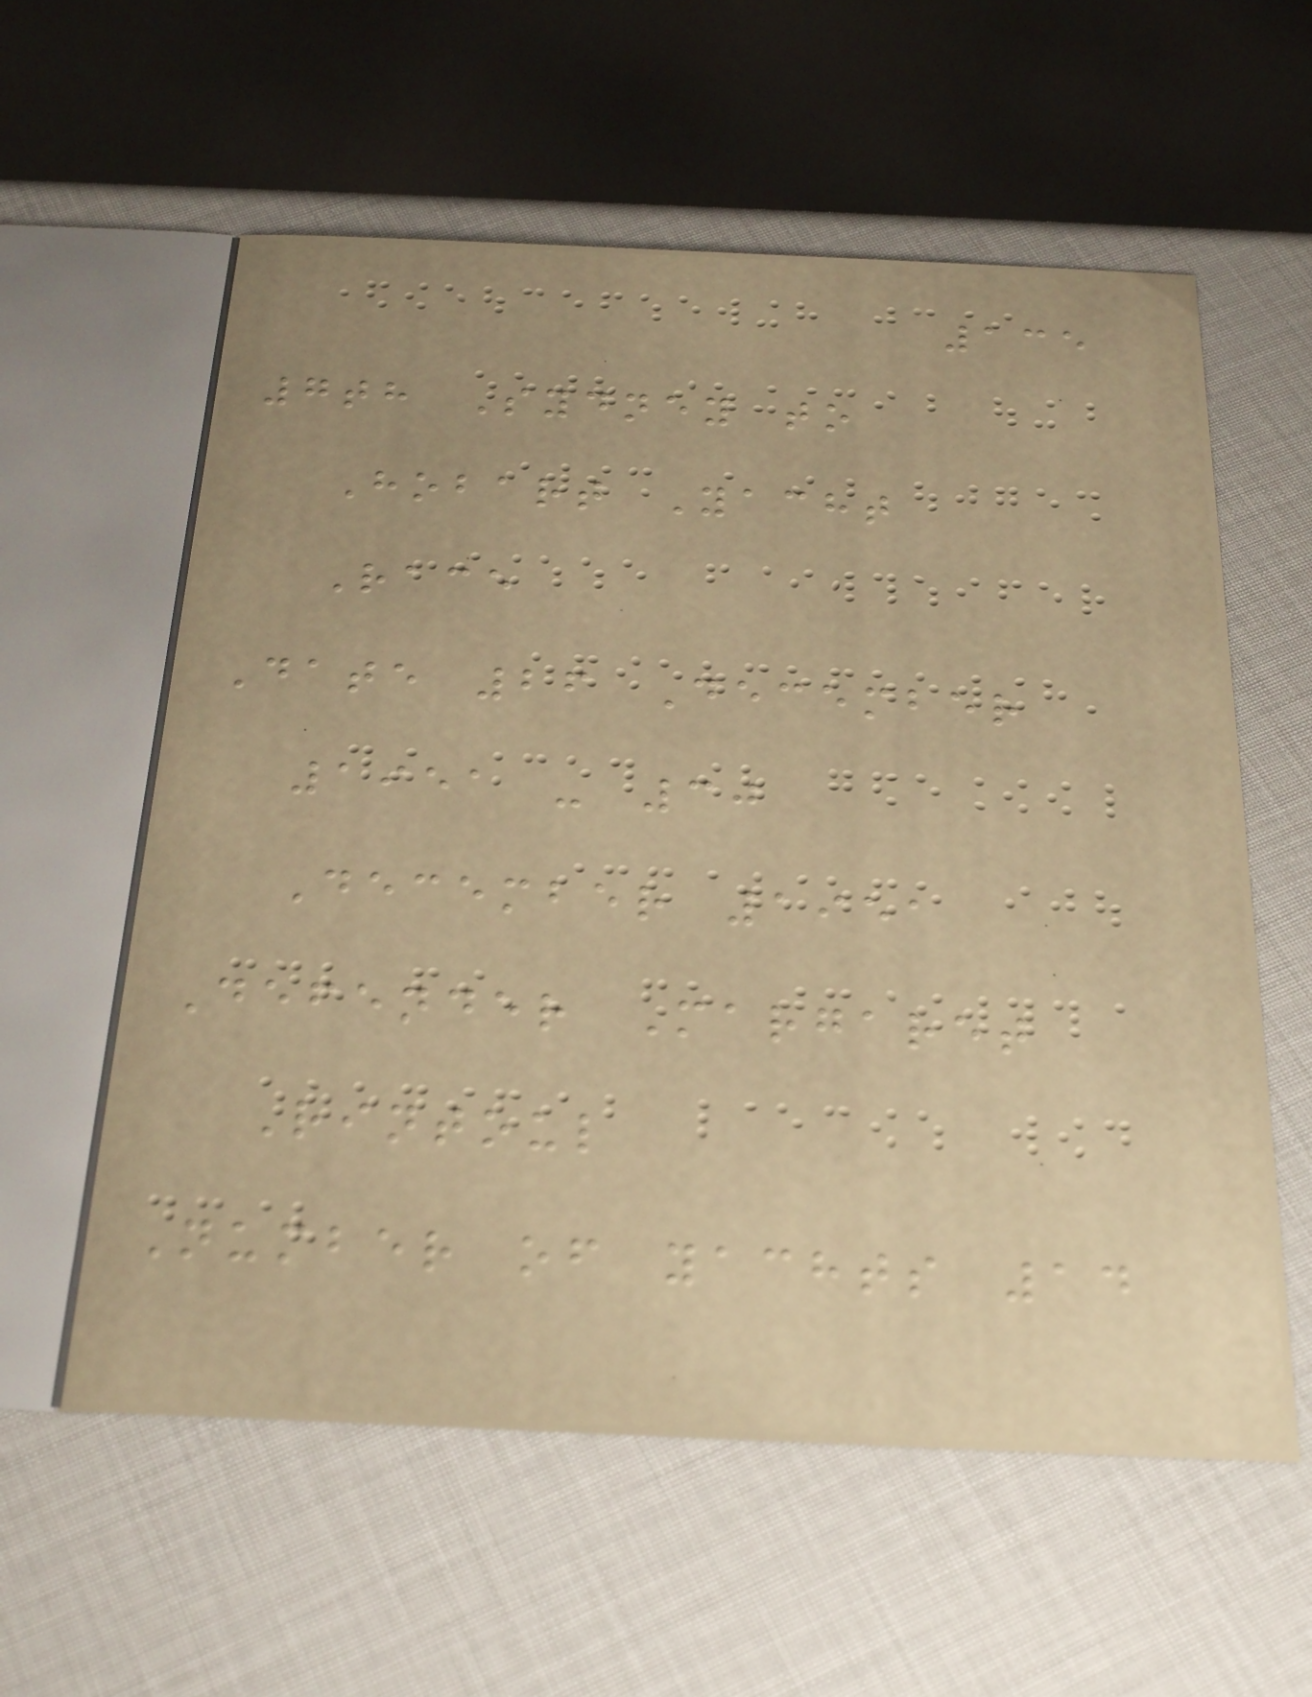135
7th Sydney to
Hobart Yacht
Race
Date 26 December
1951 - 30
December 1951
Defender Margaret
Rintoul
Number of yachts 14
